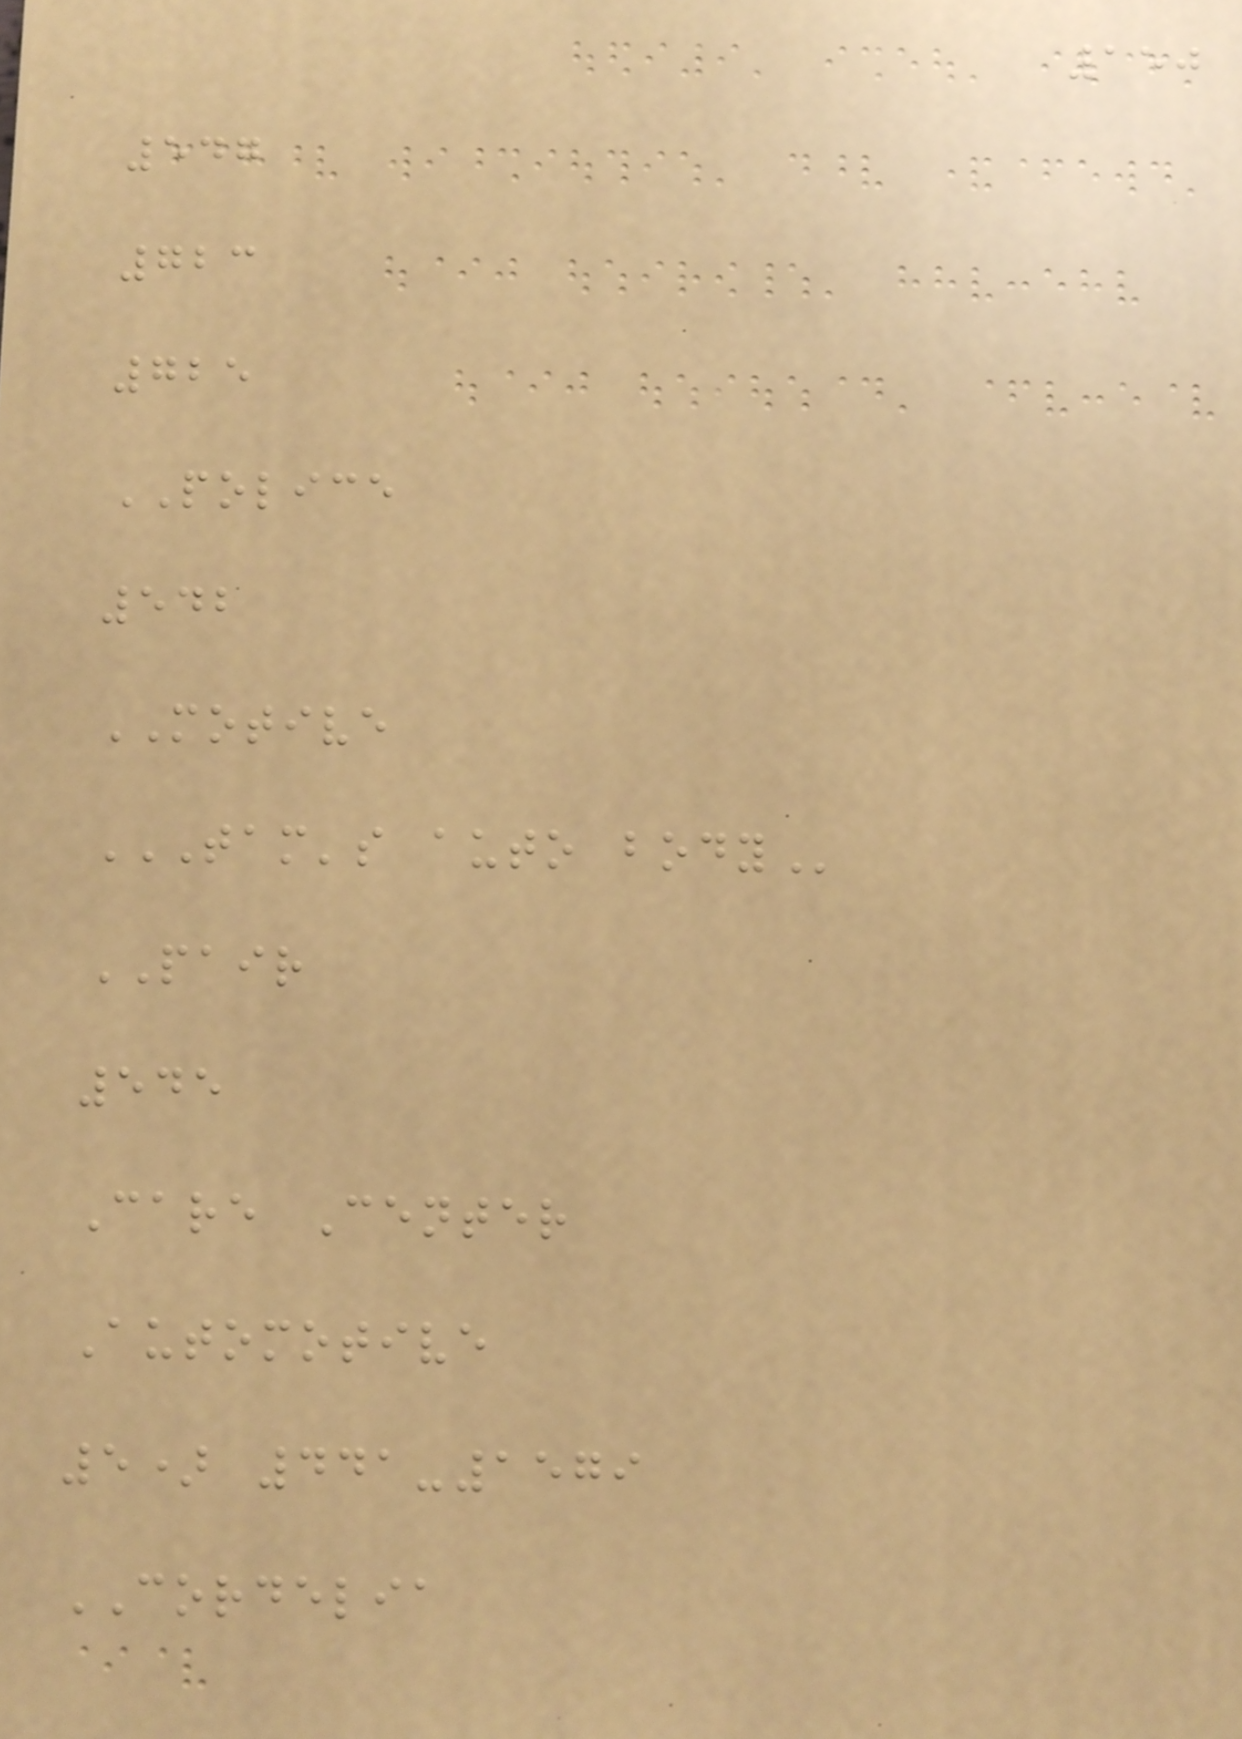150
547
723
725
POLICE
542
MOTIVE
TAM'S AUTO BODY
PAIR
545
Care Center
Automotive
5) 441-1579
CORDELIA
